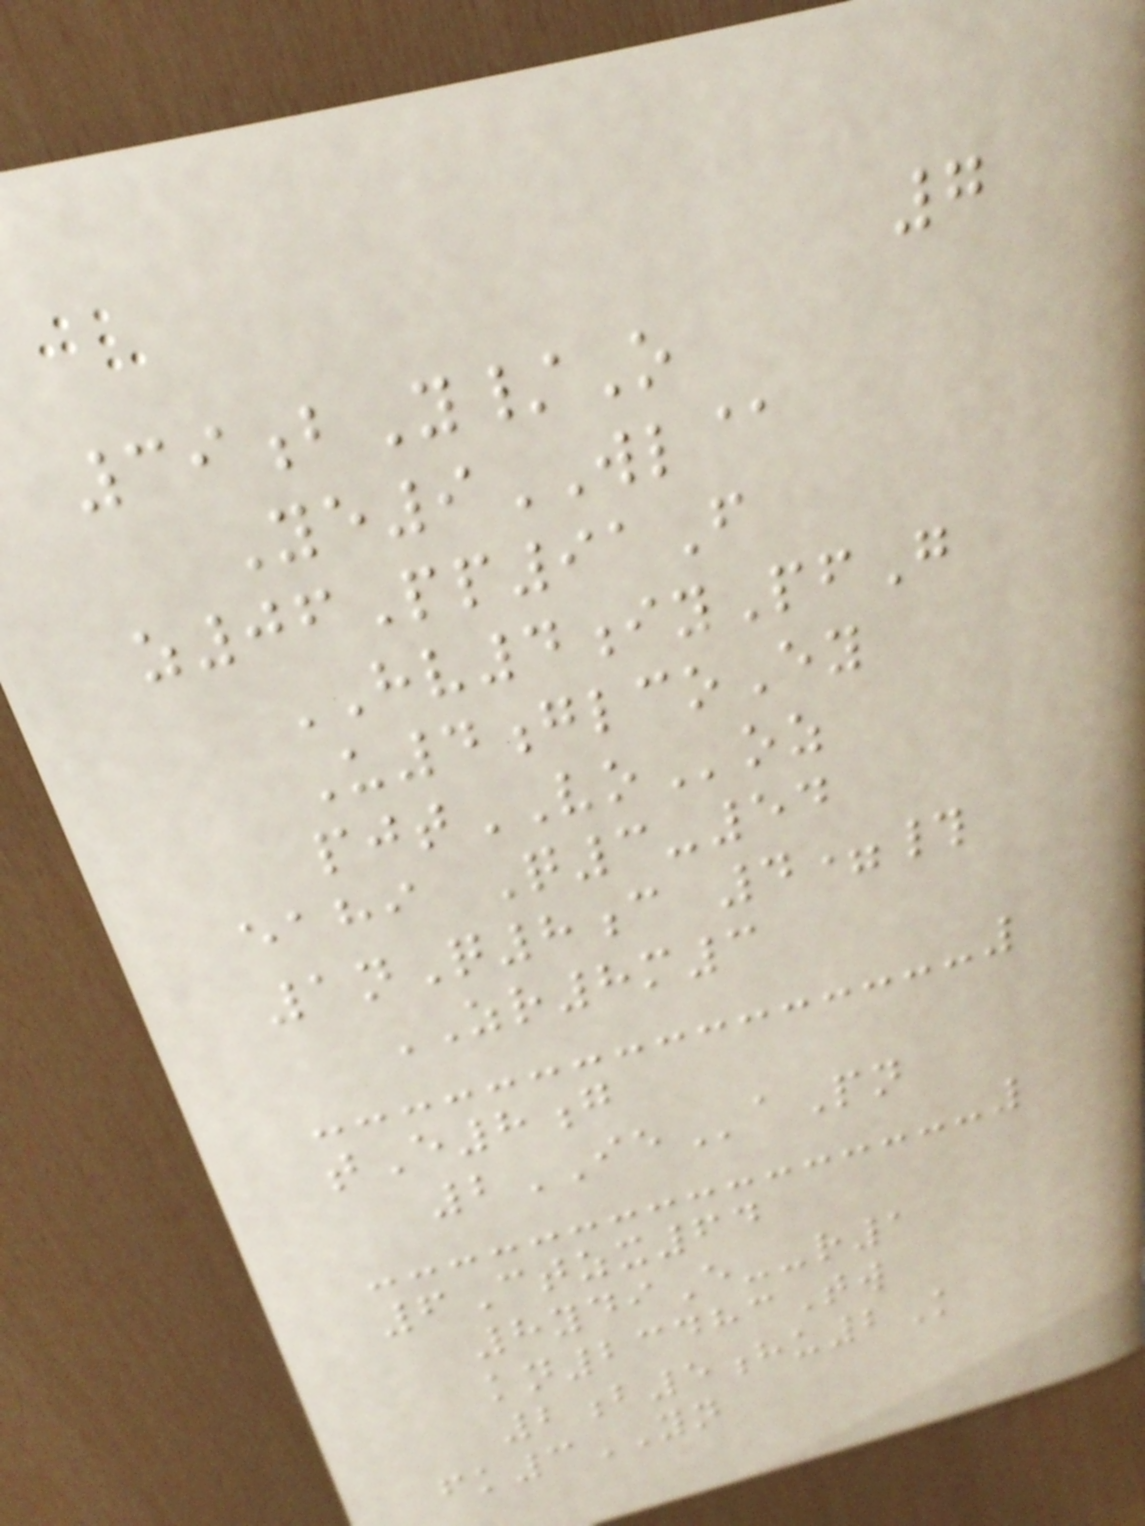7
39bY/O
Ye9WL@
z06Pp91F
HV4iyPfG
U4glcoEy
pjtVOoz
eahi Q3-54
1nQ8c 4=#
ZR8m3
tE8g
2IEaPn
6Ctzx64
8ydiE--r1
kn23483Tw
2b5hu2K
fk3YN
